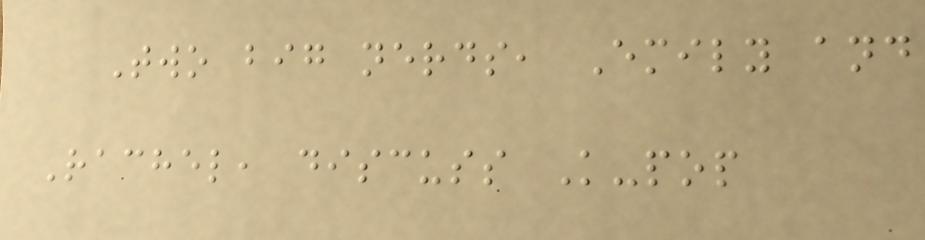Two big nerds, Emily and
Rachel, discuss K-pop
